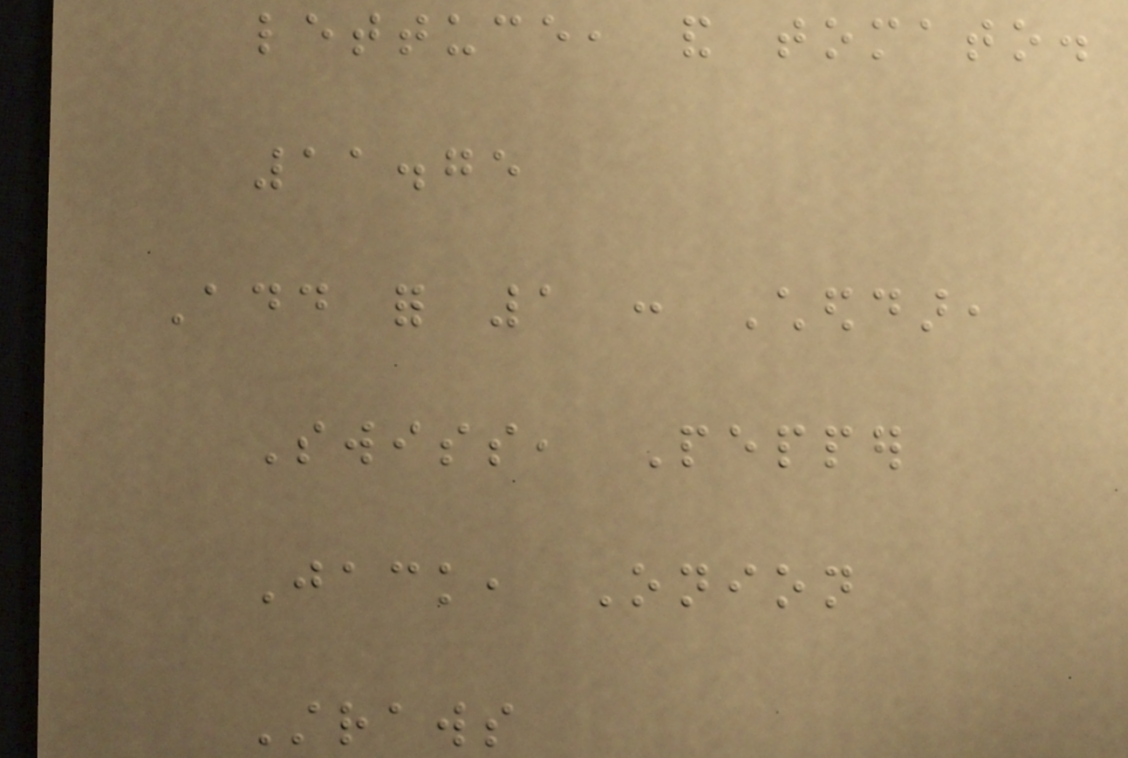lettuce, and tomato.
11.75
Add for 1 : Cheddar,
Swiss, Pepper
Jack, Onion
Straws
